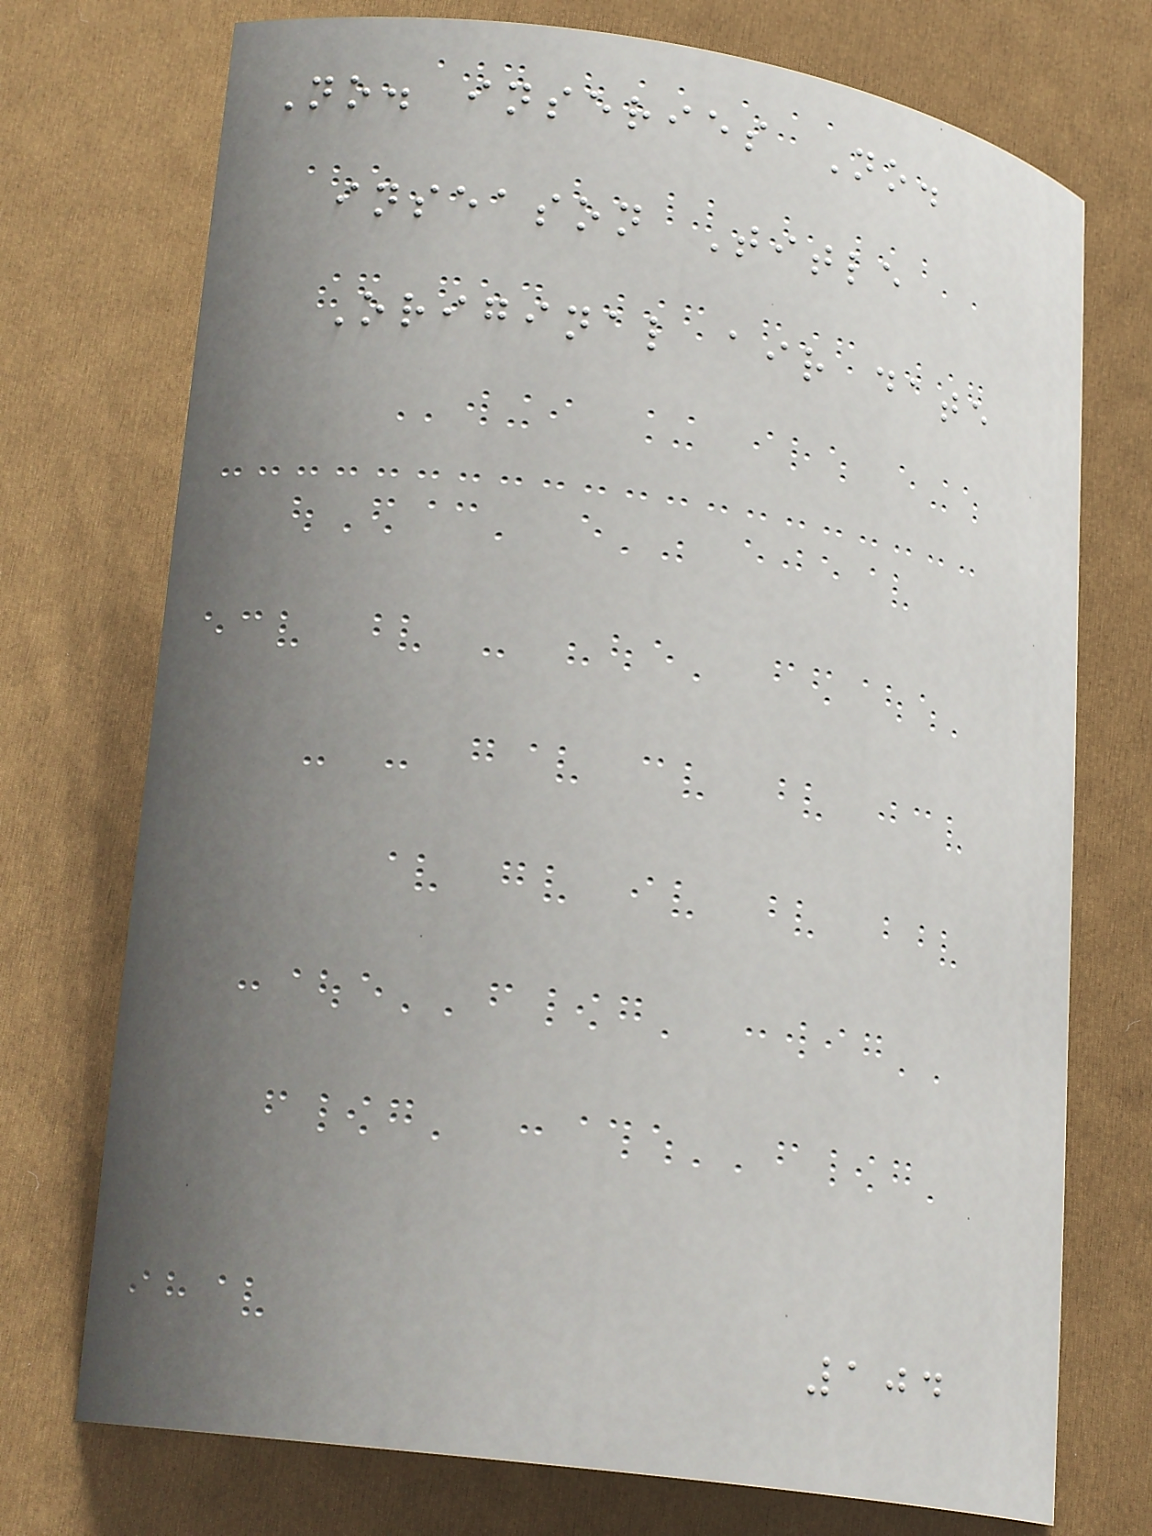No. inseries No.
inseason Title
Original air date
104
